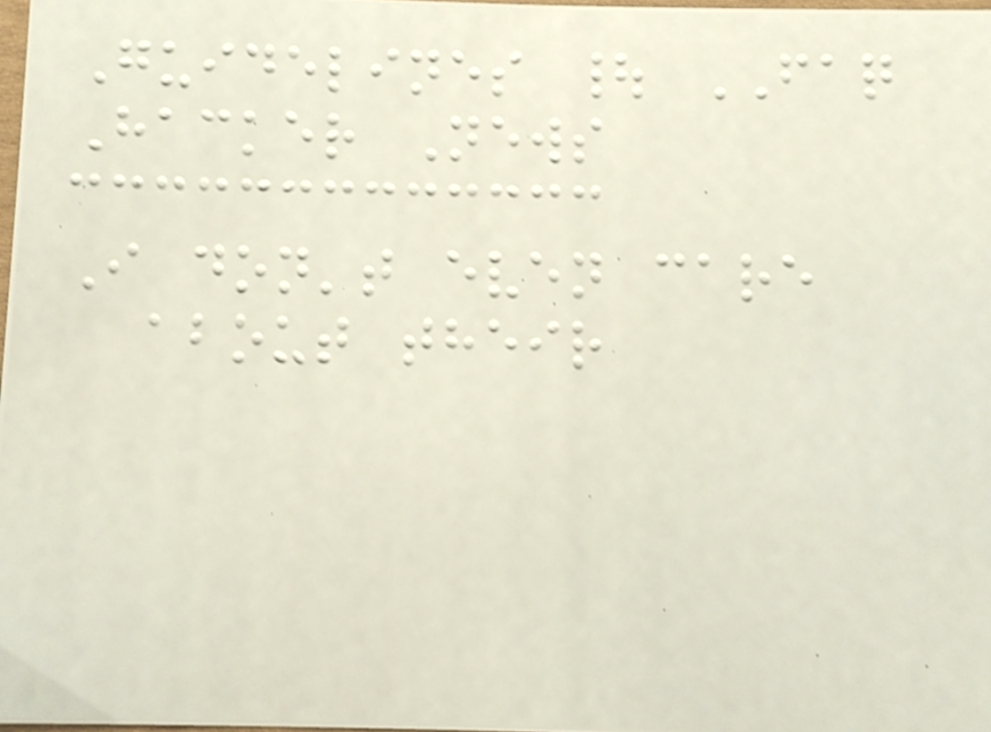Guidelines | FAQ
Hacker News
I don't even care
about their
